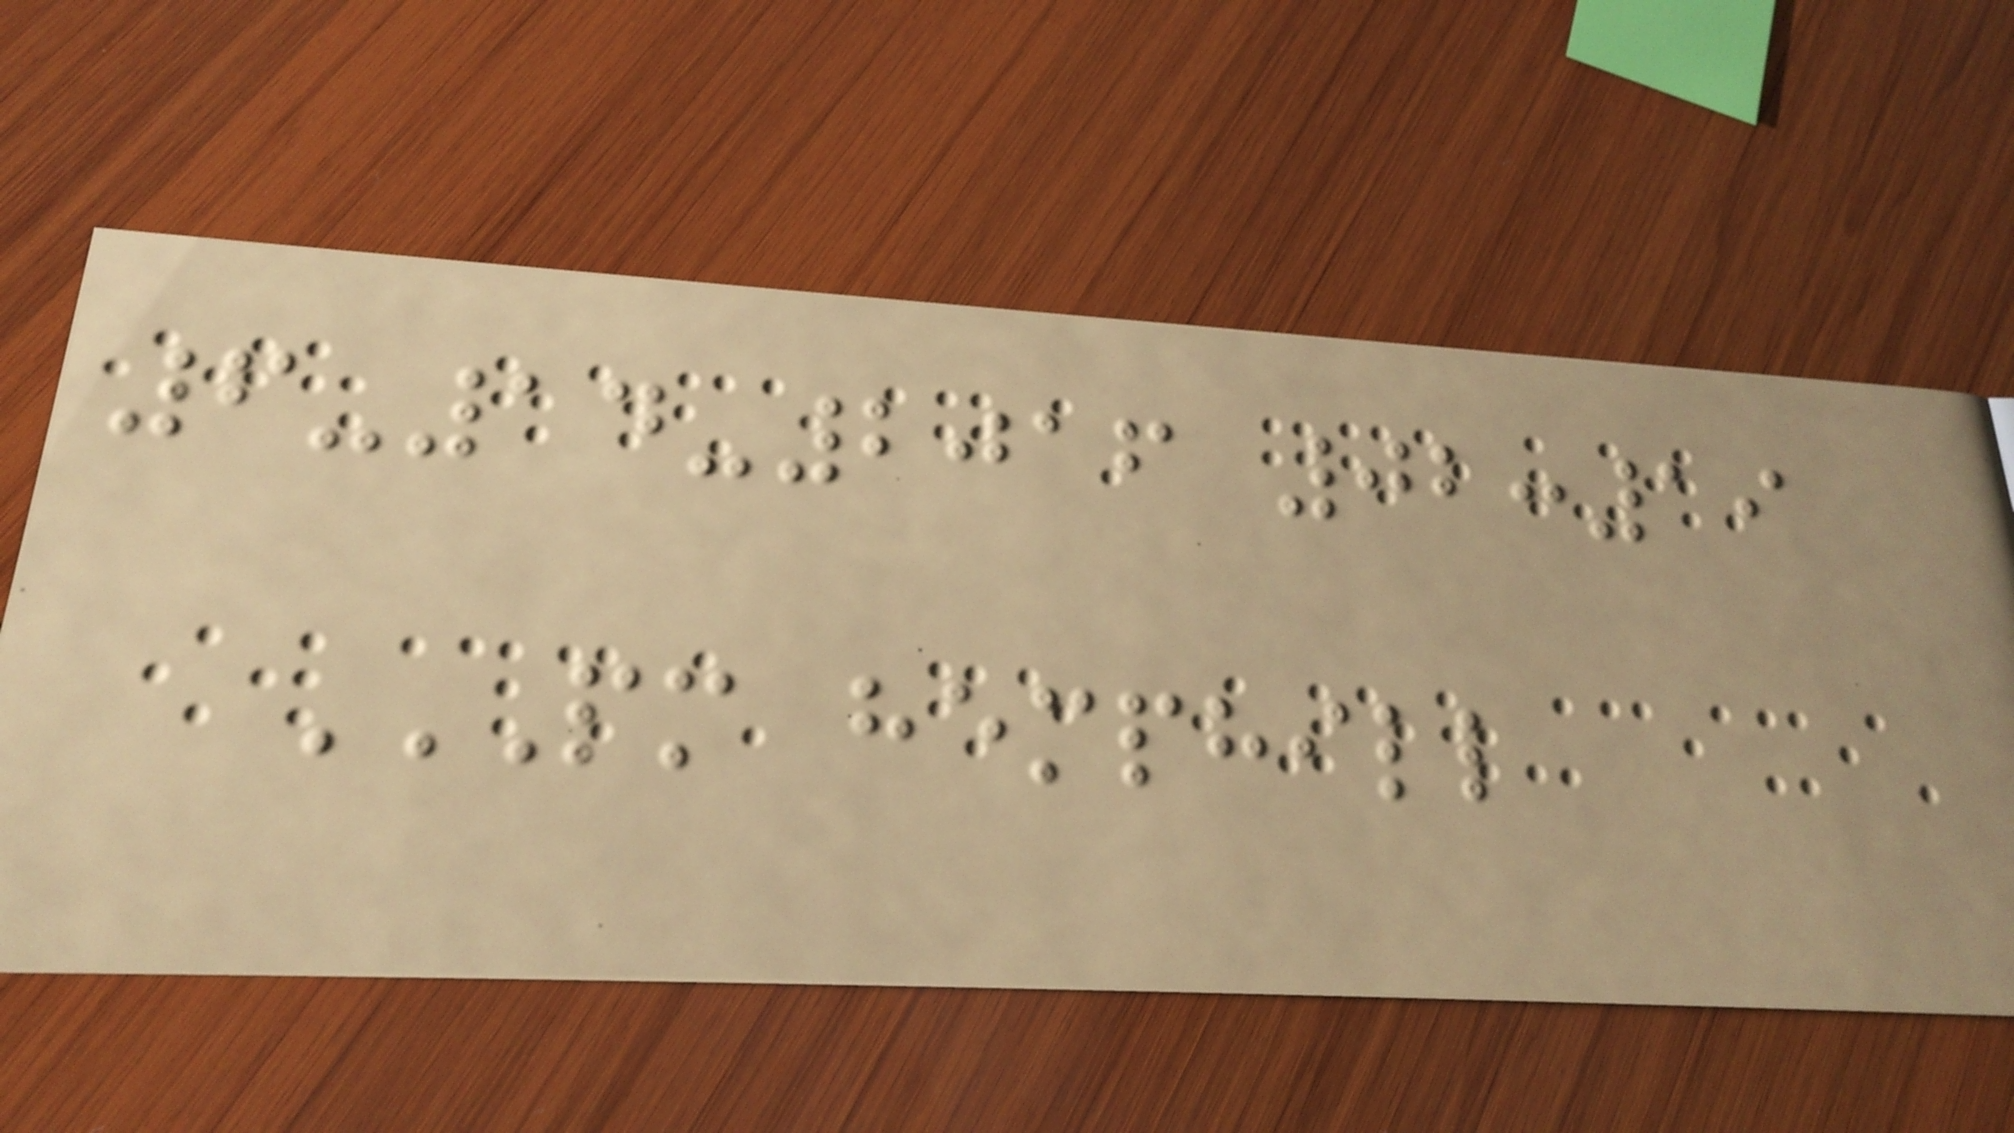6-14-2016 02:19
PM HEMPHILL
